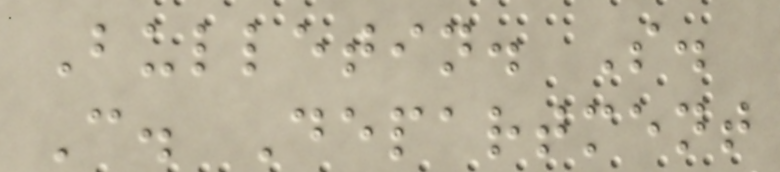Bulletin. S.
C. Department
